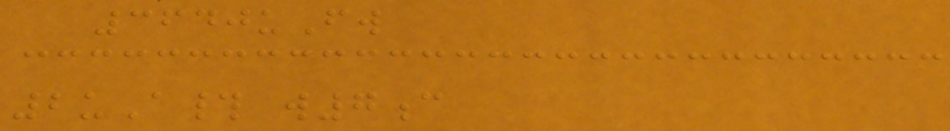3640uFw
2uA# w7c
